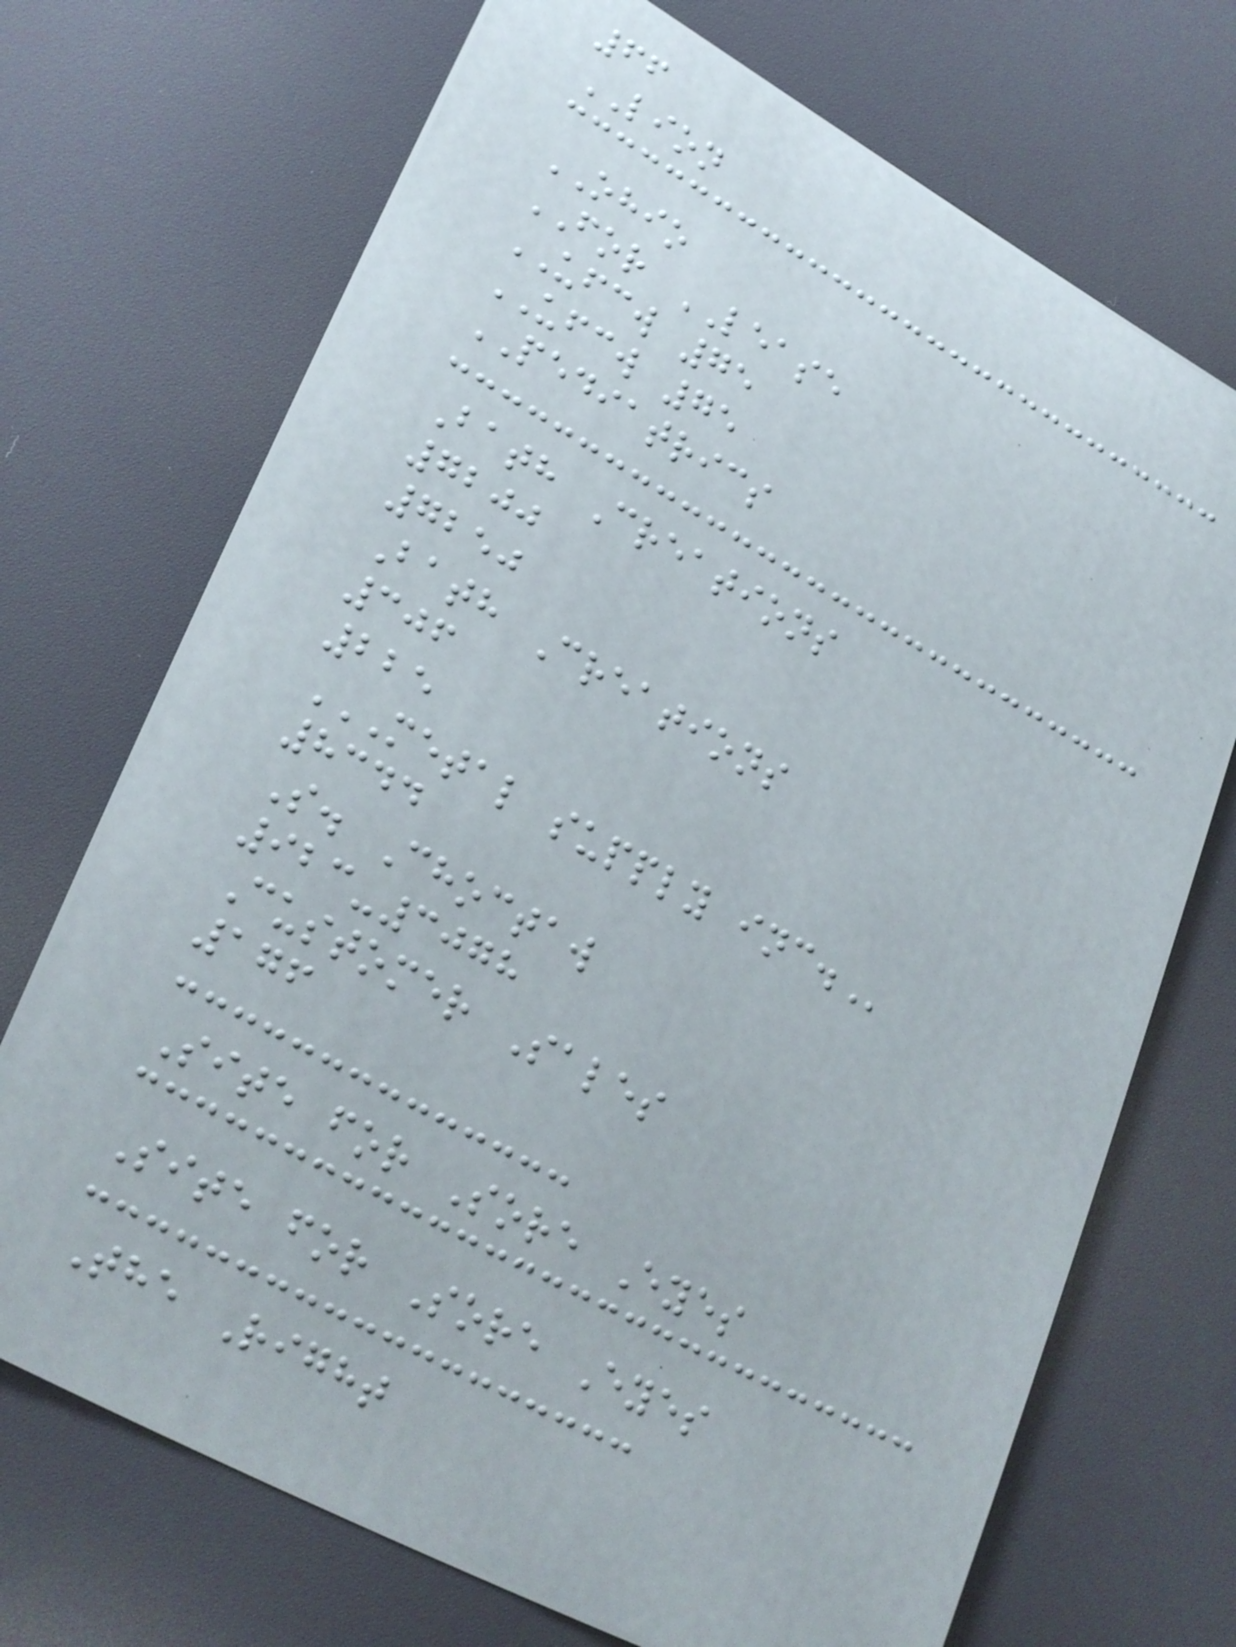66
LION
OHIO
FOR LEASE
UFCW 75
UFCW 75
PEDIATRICS
Bath Creations
7200
7250
Bath Creations
306
225
METAL SUPPLY INC.
8344
S. Choctaw
923-3078
Customer Sales
176
Site for Sore Eyes
Site for Sore Eyes
The Right
